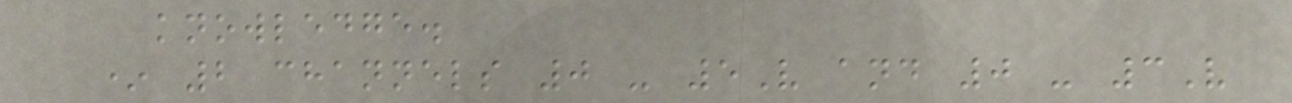knowledge.
* 2 channels 0 - 5V and 0 - 3V
